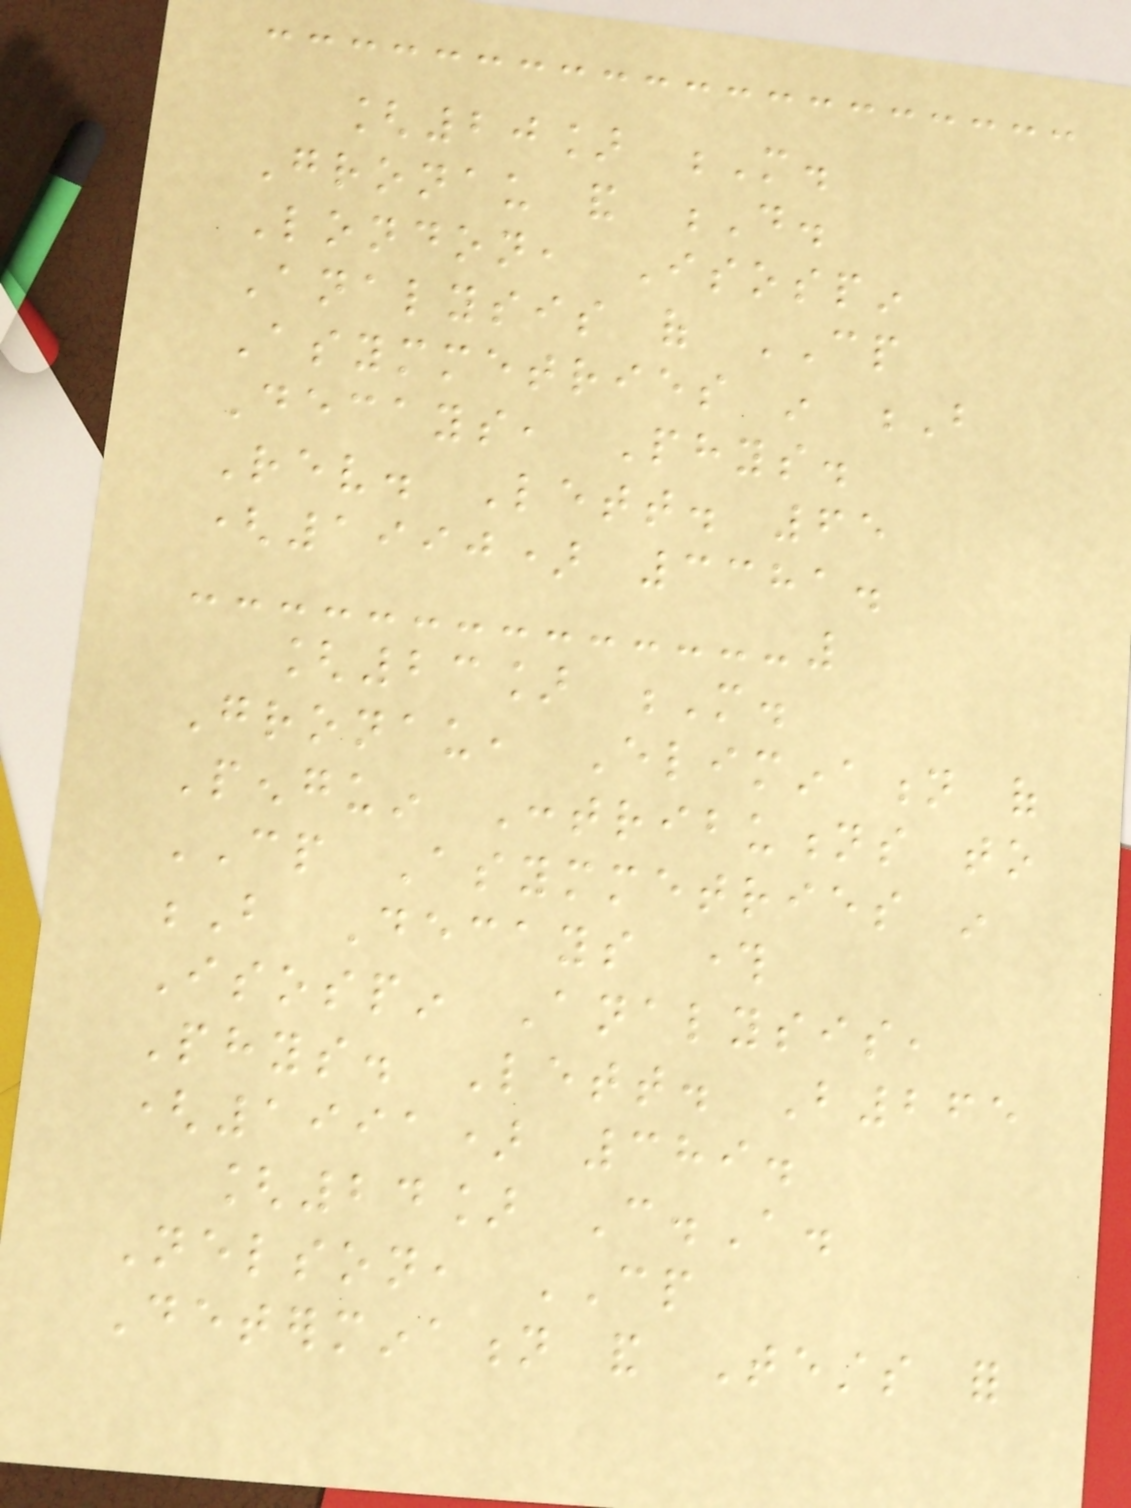[20] M.
Gronau and D.
London, Isospin
Analysis of CP
Asymmetries in B
Decays, Phys.
Rev. Lett. 65
(1990) 3381.
[23] M.
Gronau, Elimination of
Penguin Contributions to
CP Asymmetries in
B Decays through
Isospin Analysis,
Phys. Lett. B265
(1991) 389.
[24] C.A.
Nelson, CP
Determination and Tests for
